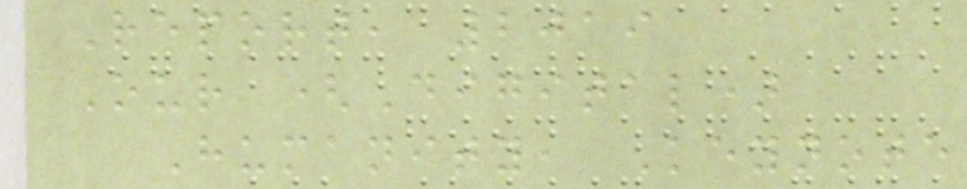Report, 2019
Our (Digital)
Humanity, Keynote
